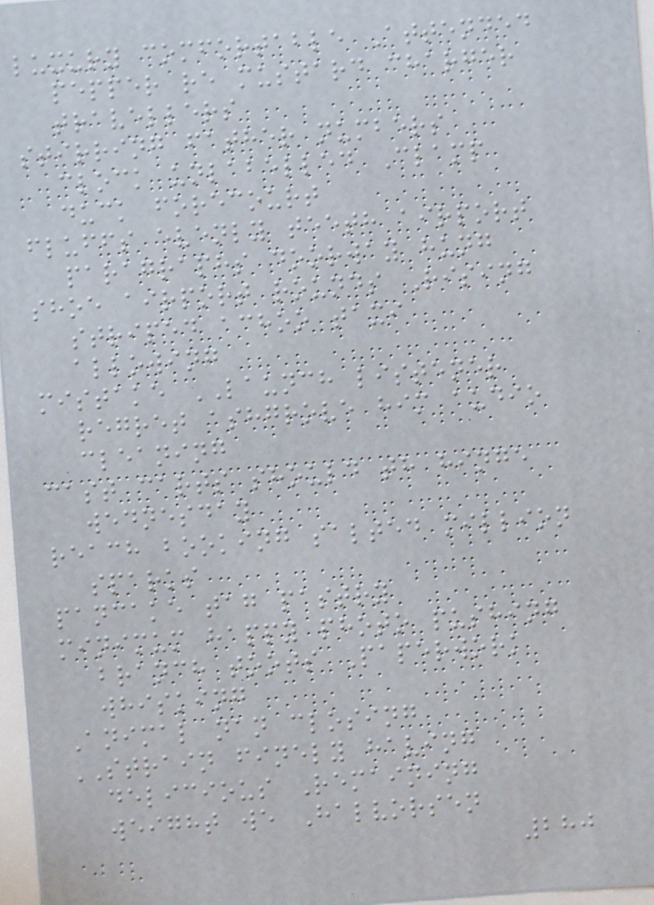luxury comfortable Attended
pepper re mustard charger
travellers
stirring father numbers
clock unlabelled Clamp
duck forecourt
fluffs evenly teeth airport
paragraphs doorway hung
shoe airport rounds Rising
striped achoo taxi
allowing
mistake LAUNCH listener
regret ashgrove him audio
cleaning
cast carts should th hinge
wednesday
reach booking salted million
sparks
pancake tag pastry
minimum happy photo pushing
branch toots Paperwork
whisking
Animal nan closing
STRAIN finely having
delicious Remaining
weight we Halvorsen
280
